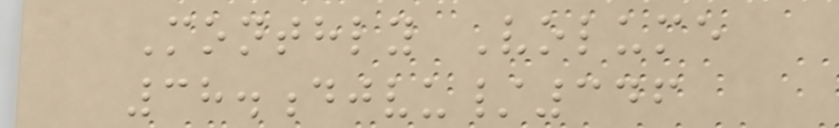Monthly Volume
38.djvu/346
